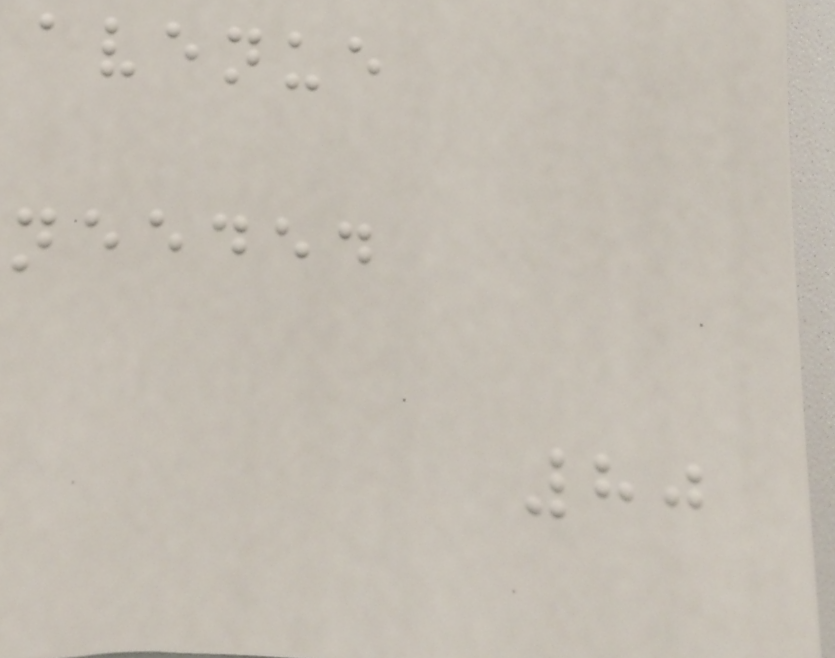avenue
needed
80
